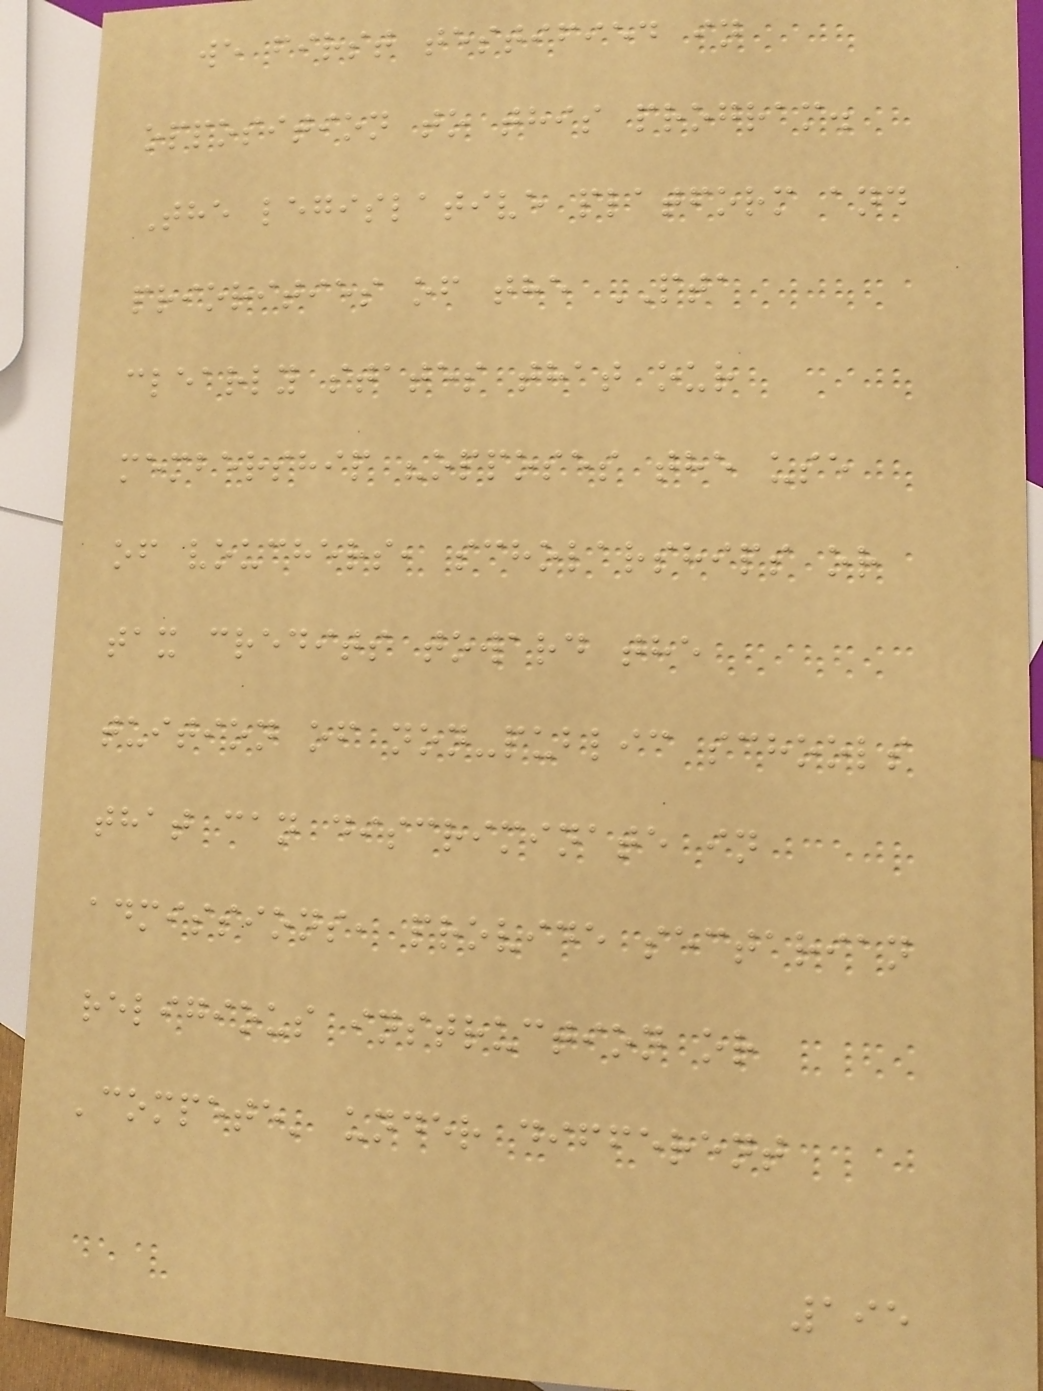we first testified in
opposition to this program.
The legislative platform and
priorities of the PTA
clearly states that our
membership "opposes the use
of vouchers, scholarships or
tax credits toward the
tuition of non-public schools
that can discriminate in
admissions, provide sectarian
religious instruction or
'compete' under different
195
